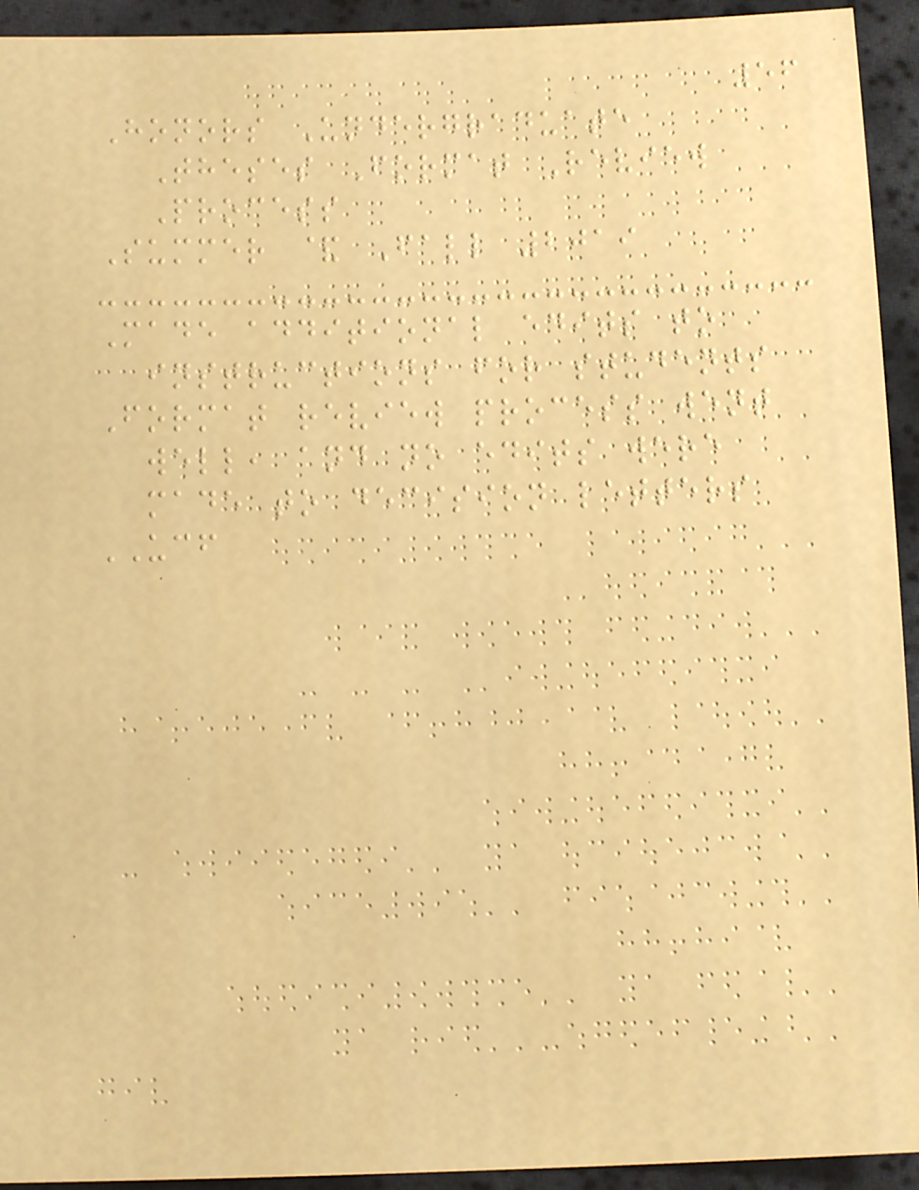56
Honors Undergraduate
Theses Format Review
Process
Summer & Fall 2019
Made additional edits to
instructions for students
Format review process went
well, and no edits were
made to decision letters
UCF
